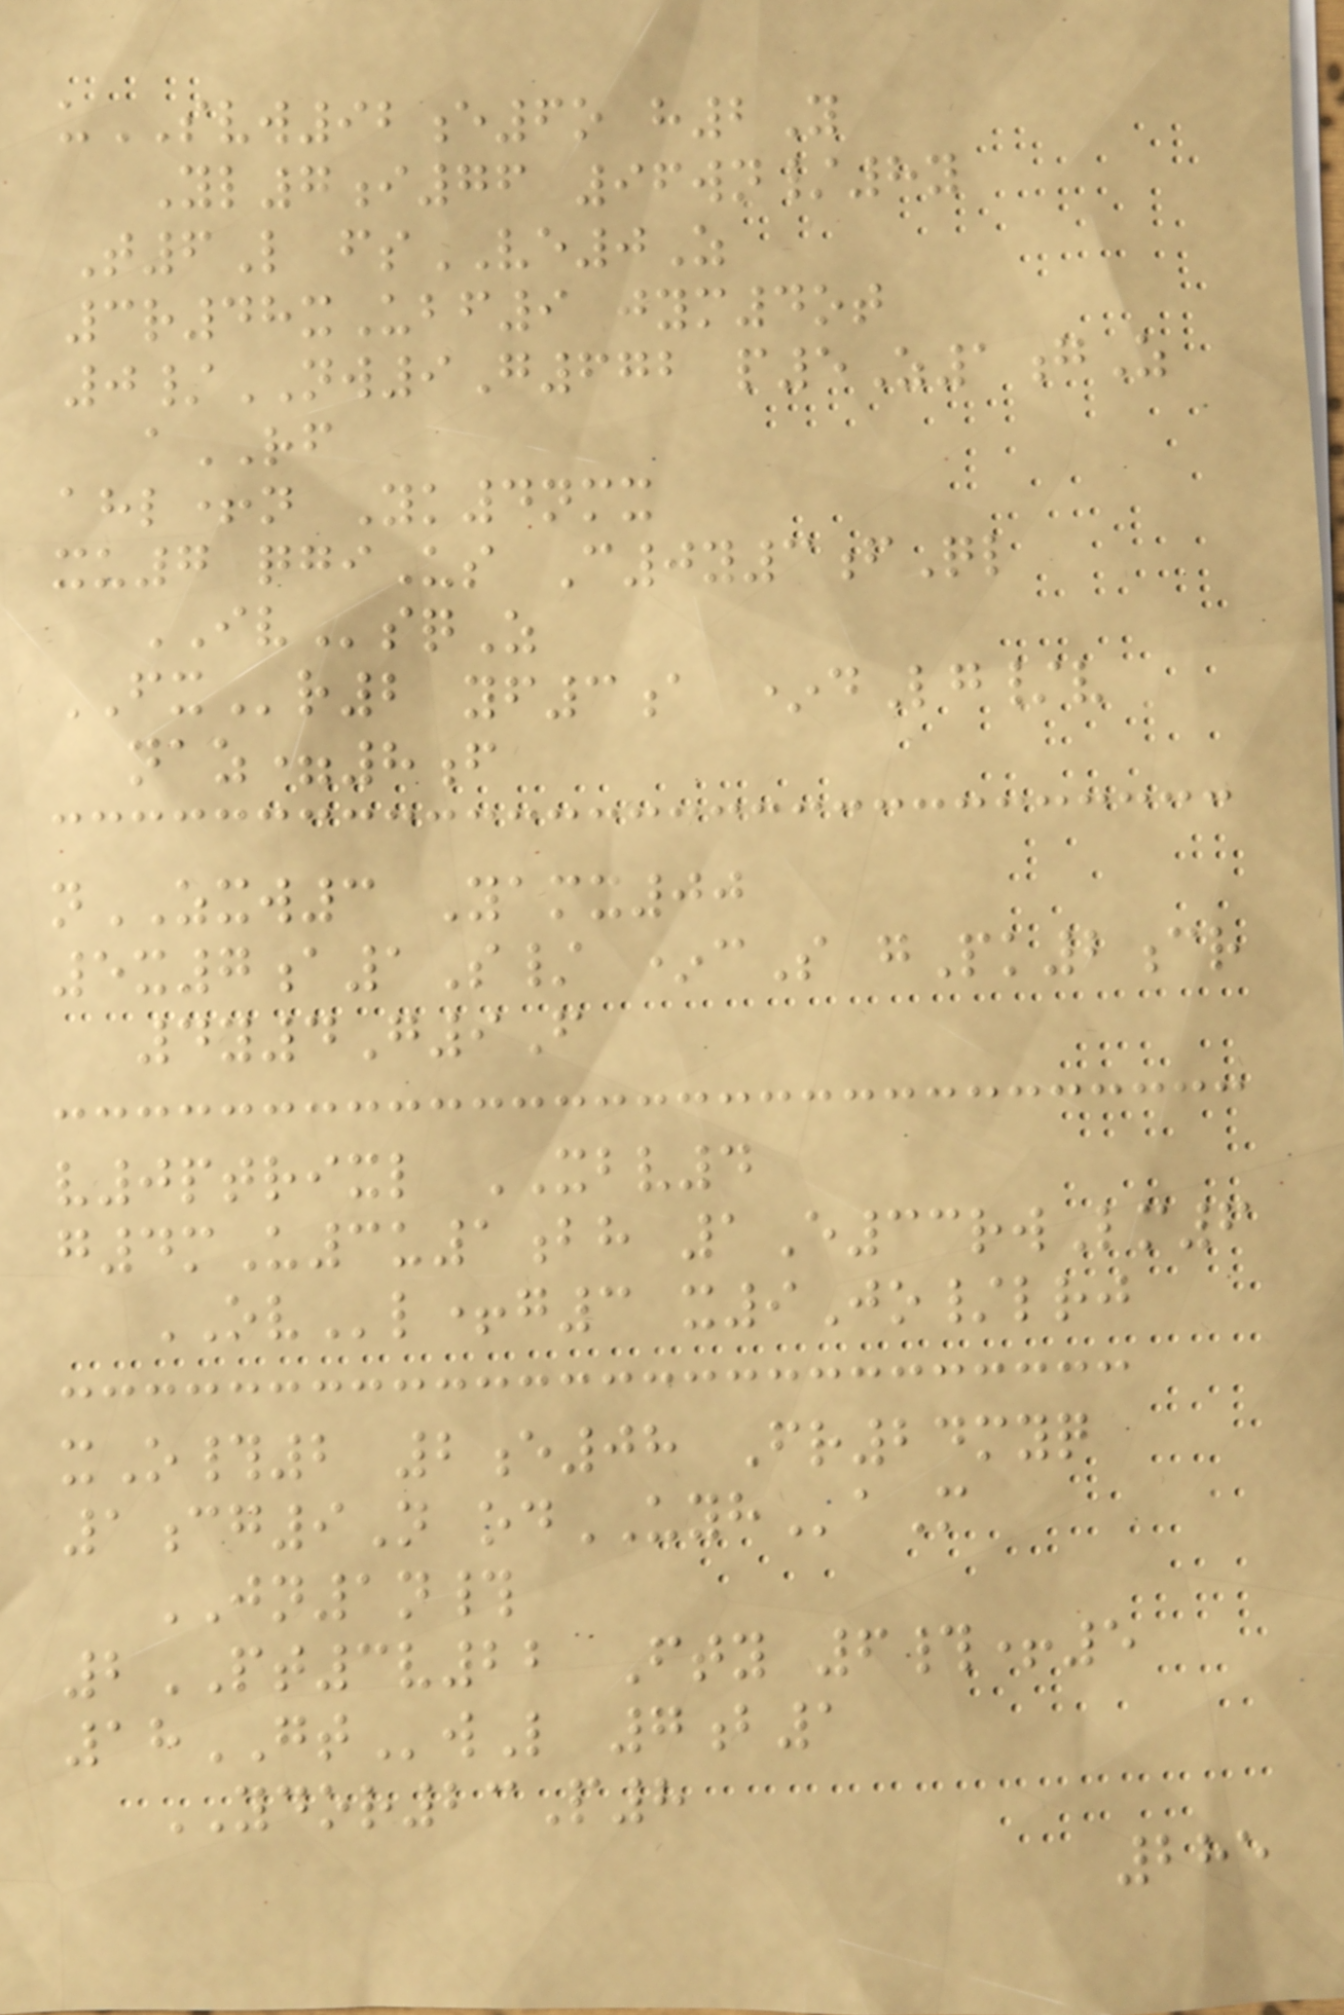uSVW92e6o h2Y
Yl7i76 96wn/8y
T6L fsVE0Z
3r48xUbf9 jym4ot
0/NW9G672 p5Z1gZ
aRF
ahl+n Yk4nmx
xu7 qgiUs C0y3fQl
IVsqZ
FXr2 yf3a *dLg/v
naz=8f
nZXW3 Yamx00
5x7a1S/ *cS gPk2cr
4y4G9F
v0ptrixl XBV4
g4mU3u1bh 1E33rwLm6
OVl+g3 x9Jo/lrj
xO#2 2e08 Fr24myq
1cg9N odUYHaM
JN1n#
2PT3v22 Fty 6#+5
18GTwL 7b1
YDOR23P8
285
